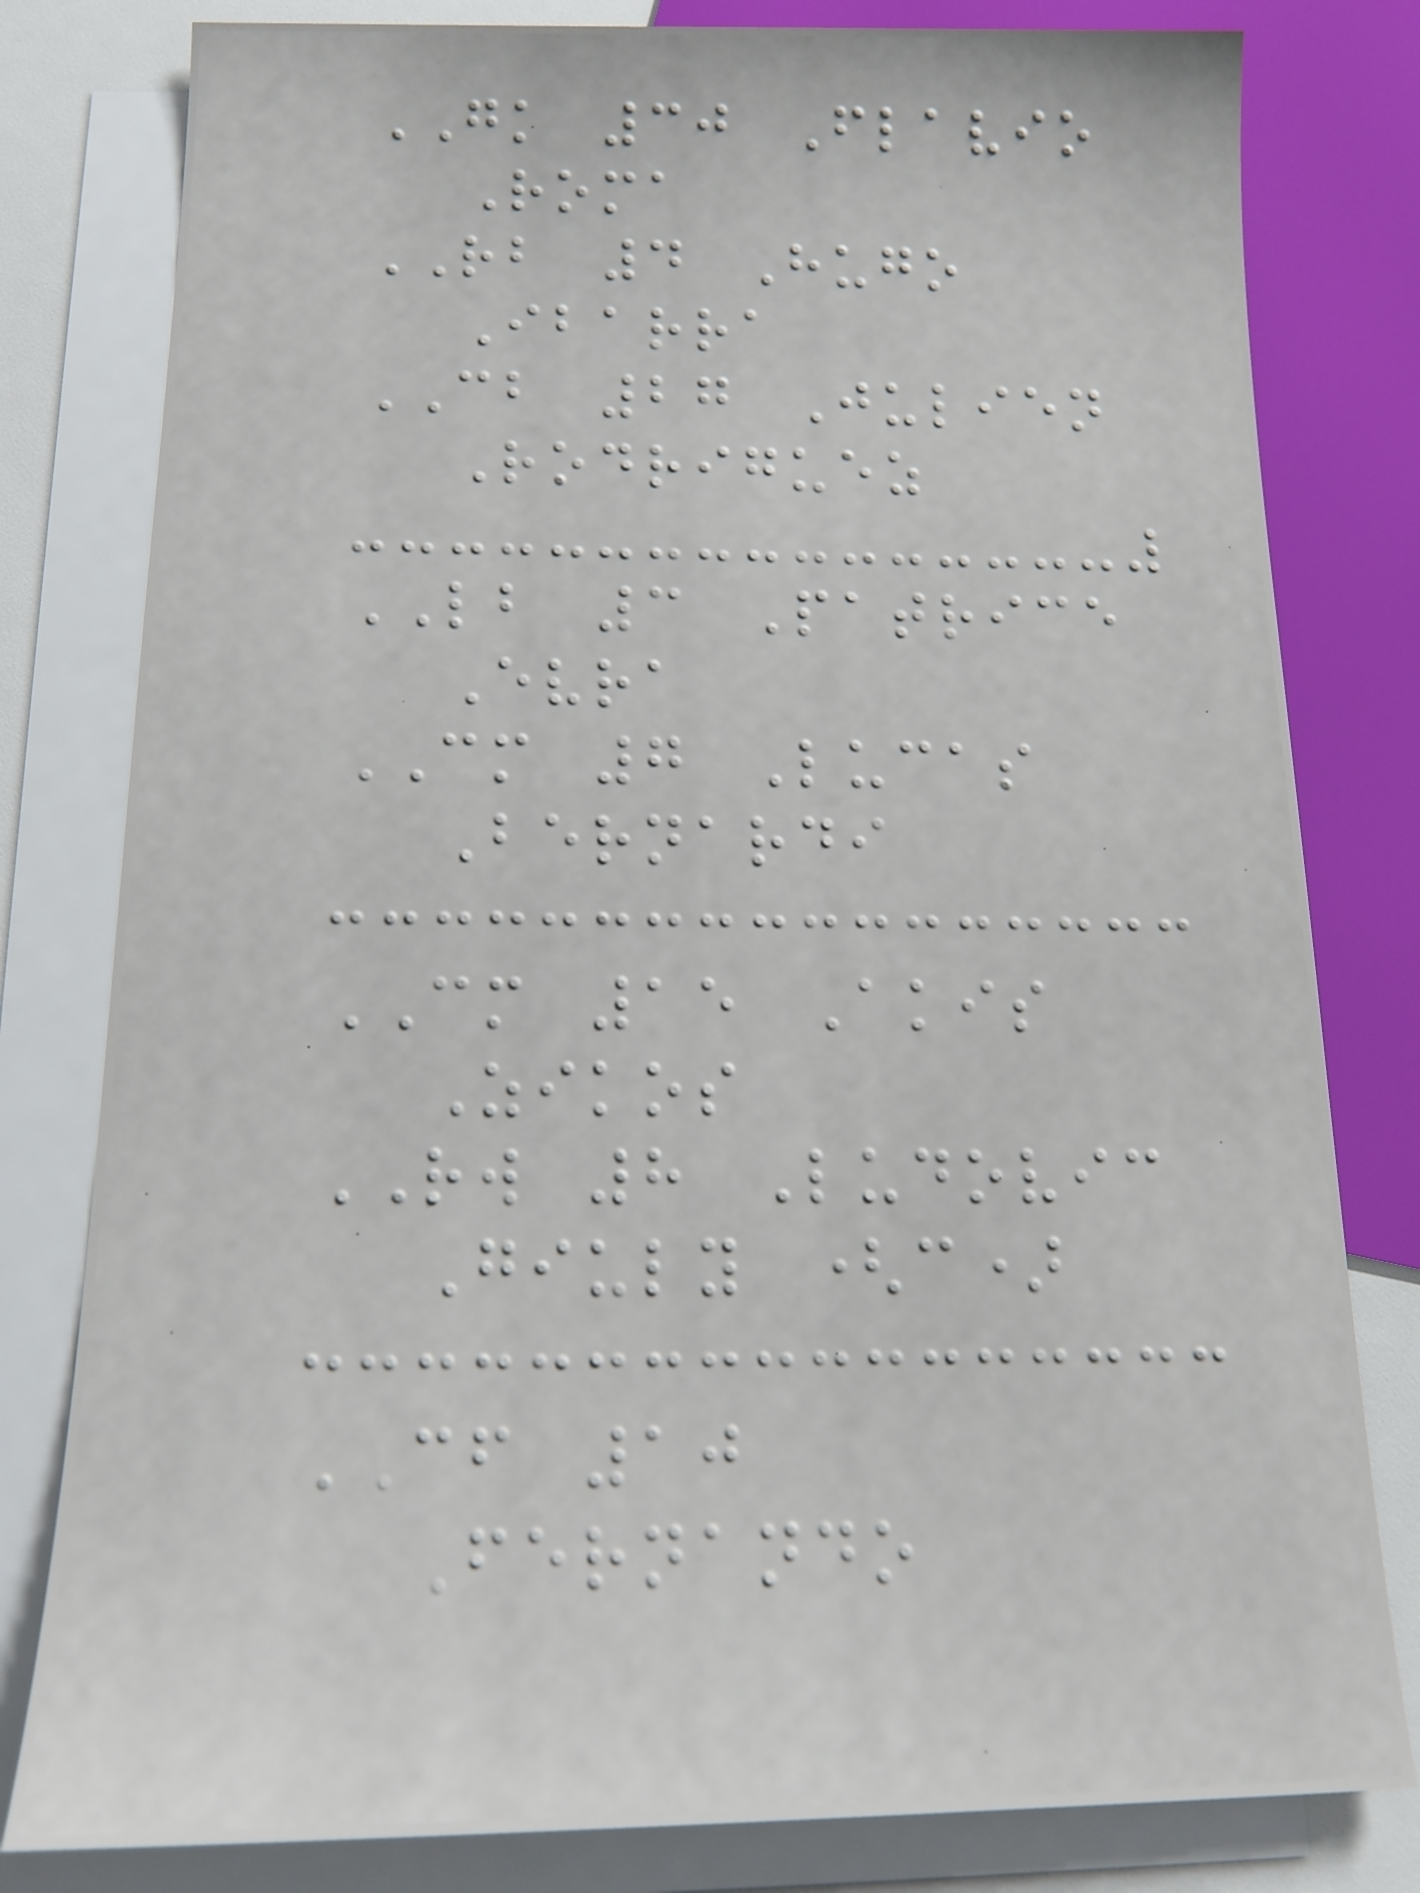GK 30 Flavio
Roma
RB 4 Hugo
Ibarra
CB 27 Julien
Rodriguez
LB 3 Patrice
Evra
CM 7 Lucas
Bernardi
CM 15 Akis
Zikos
RW 8 Ludovic
Giuly (c)
CF 10
Fernando
